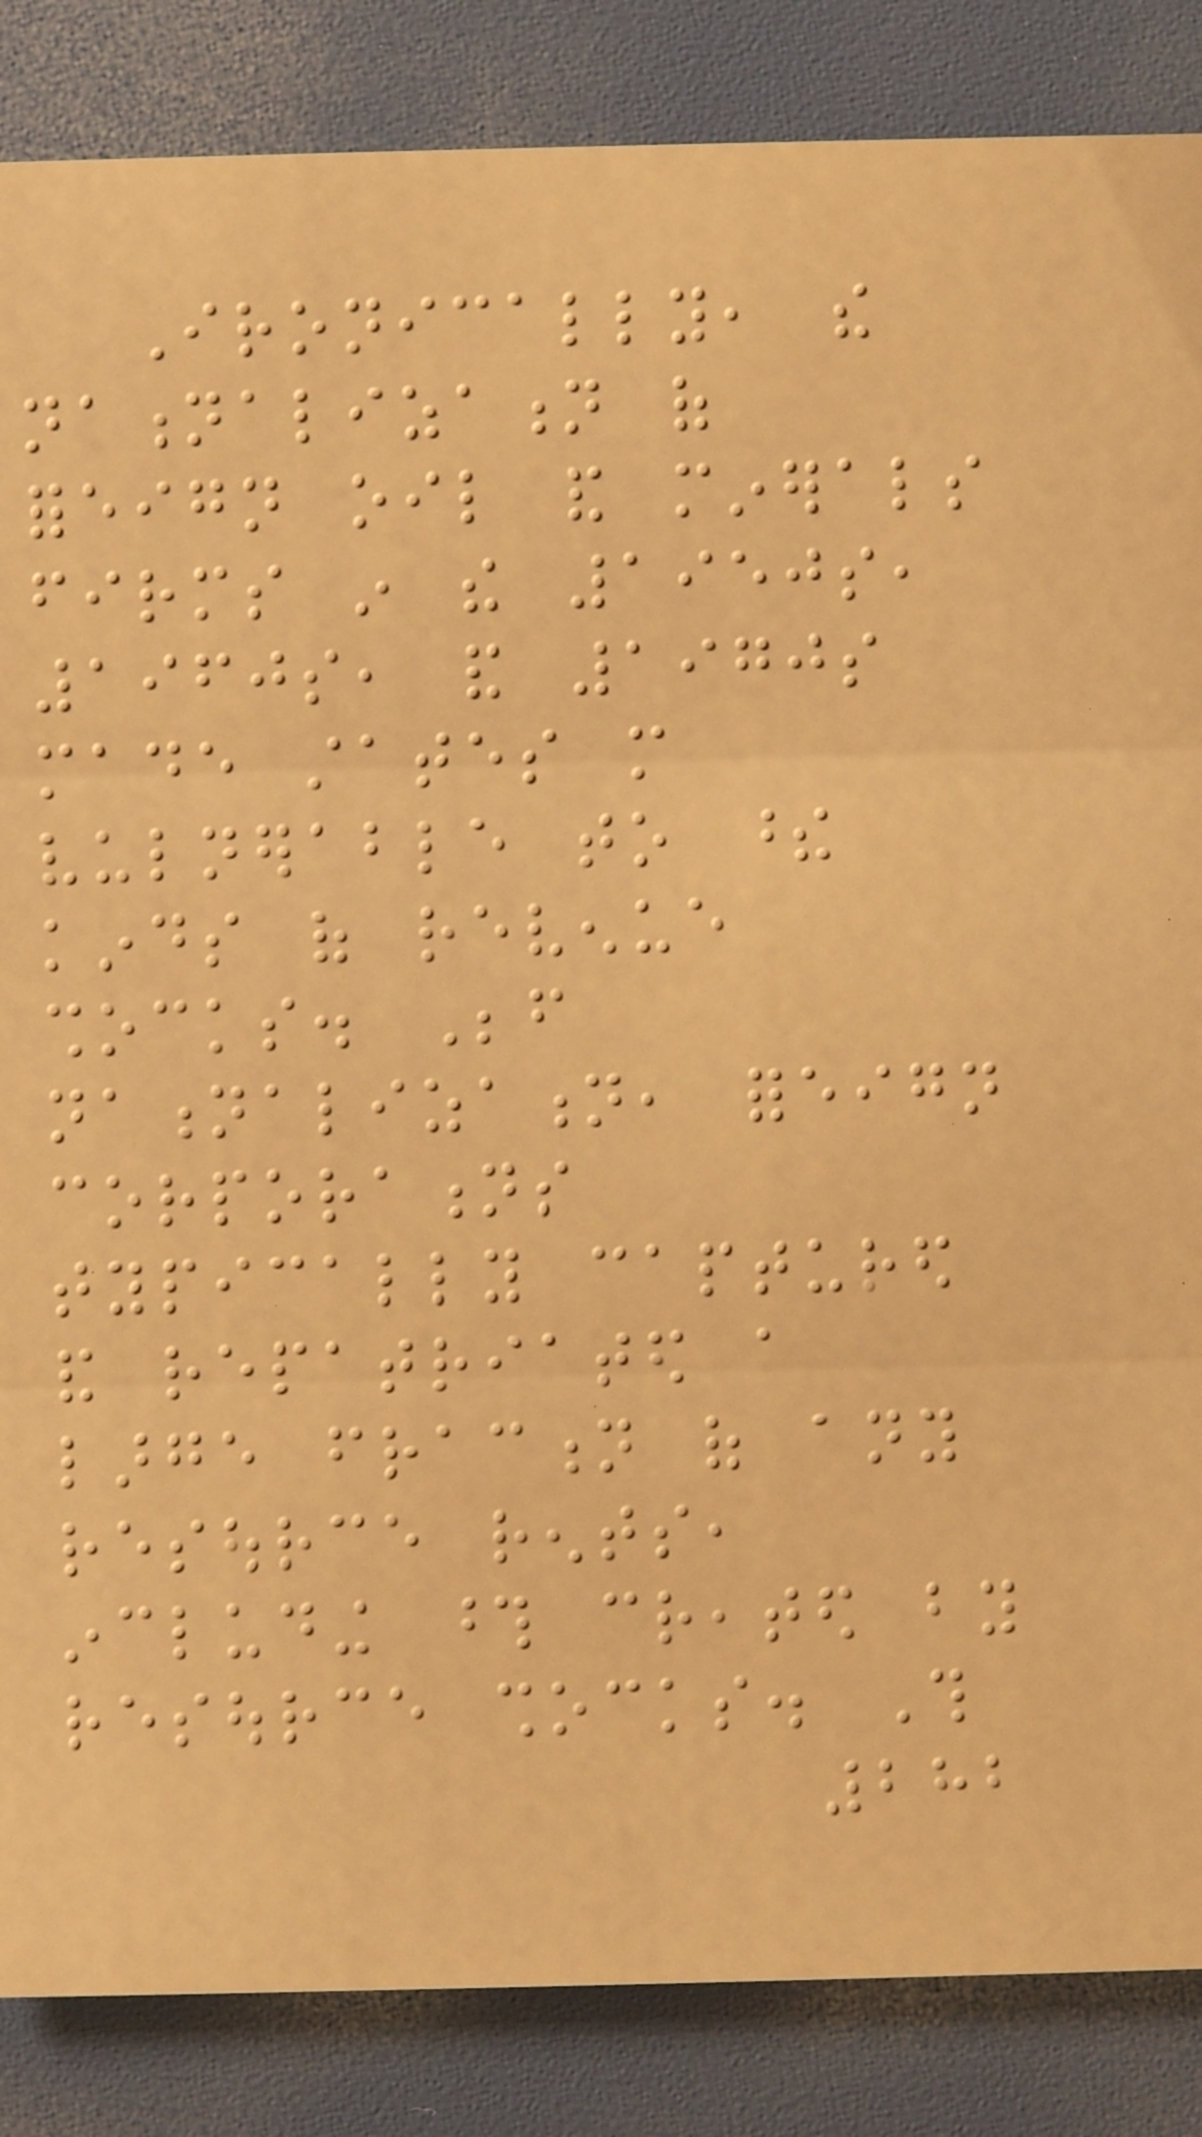Ironically, the
nationalization of
foreign oil and minerals
firms in the 1950s,
1960s, and 1970s
made states more
vulnerable to these
kinds of revenue
shocks. Before
nationalization, foreign
corporations
typically captured
and repatriated a
large fraction of any
resource rents,
including those created by
resource shocks. This
282
